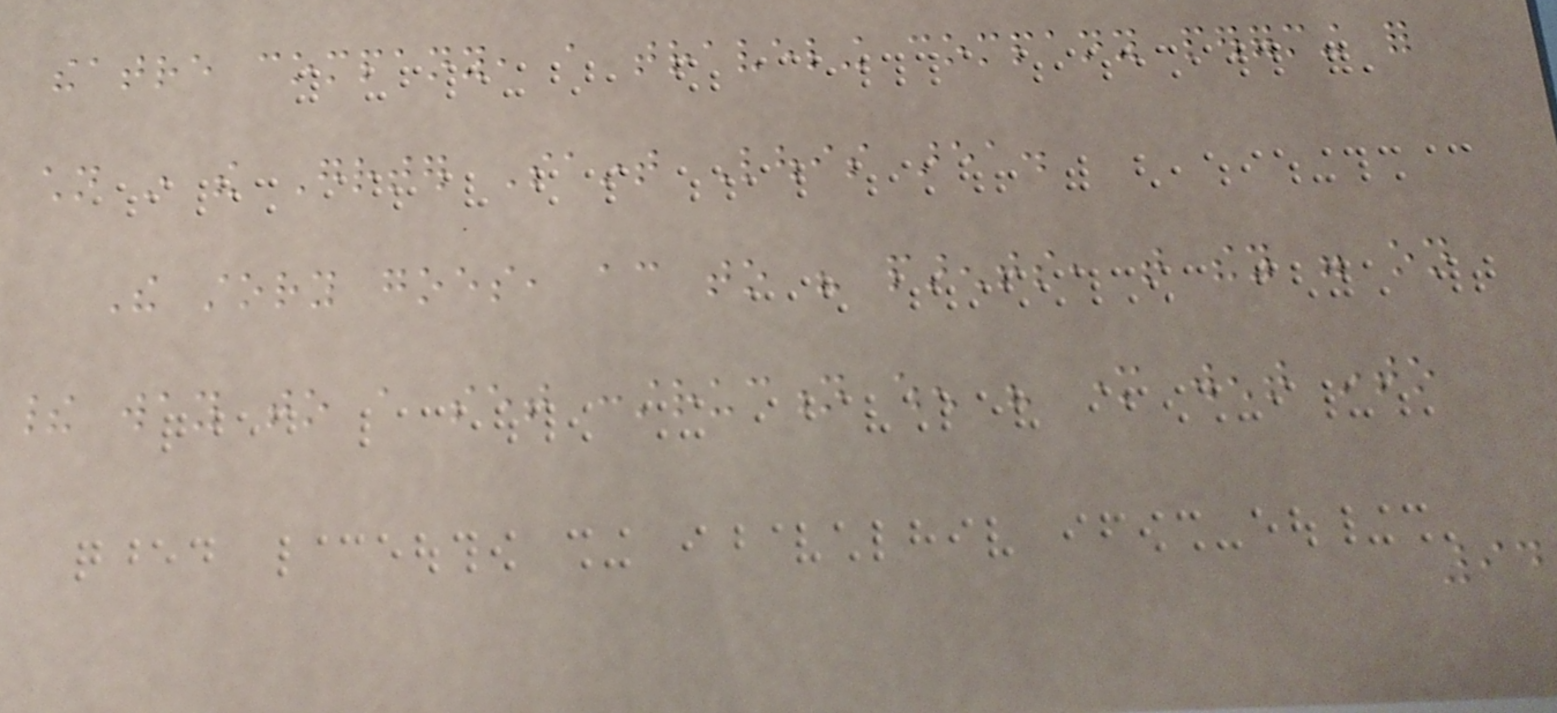theatre company, a traveling company performing for
children in the Greater Saint Louis area.
The story goes, according to his parents, that they were on
their way to a set construction when his mother went into
94
